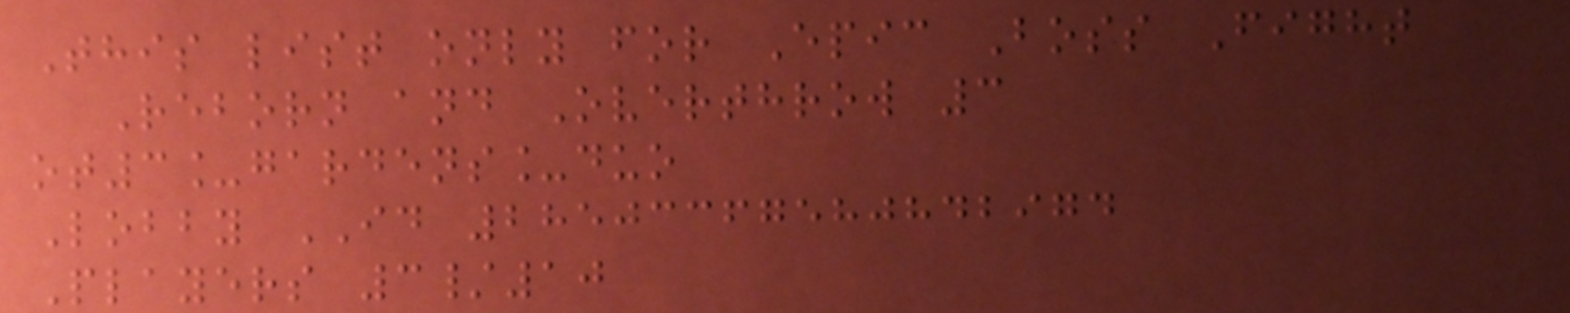This list only for Epic Boss Fight
Reborn and Overthrow 3
ot3_gardens_duo
Lobby ID 28503367580842974
Players 3/10
